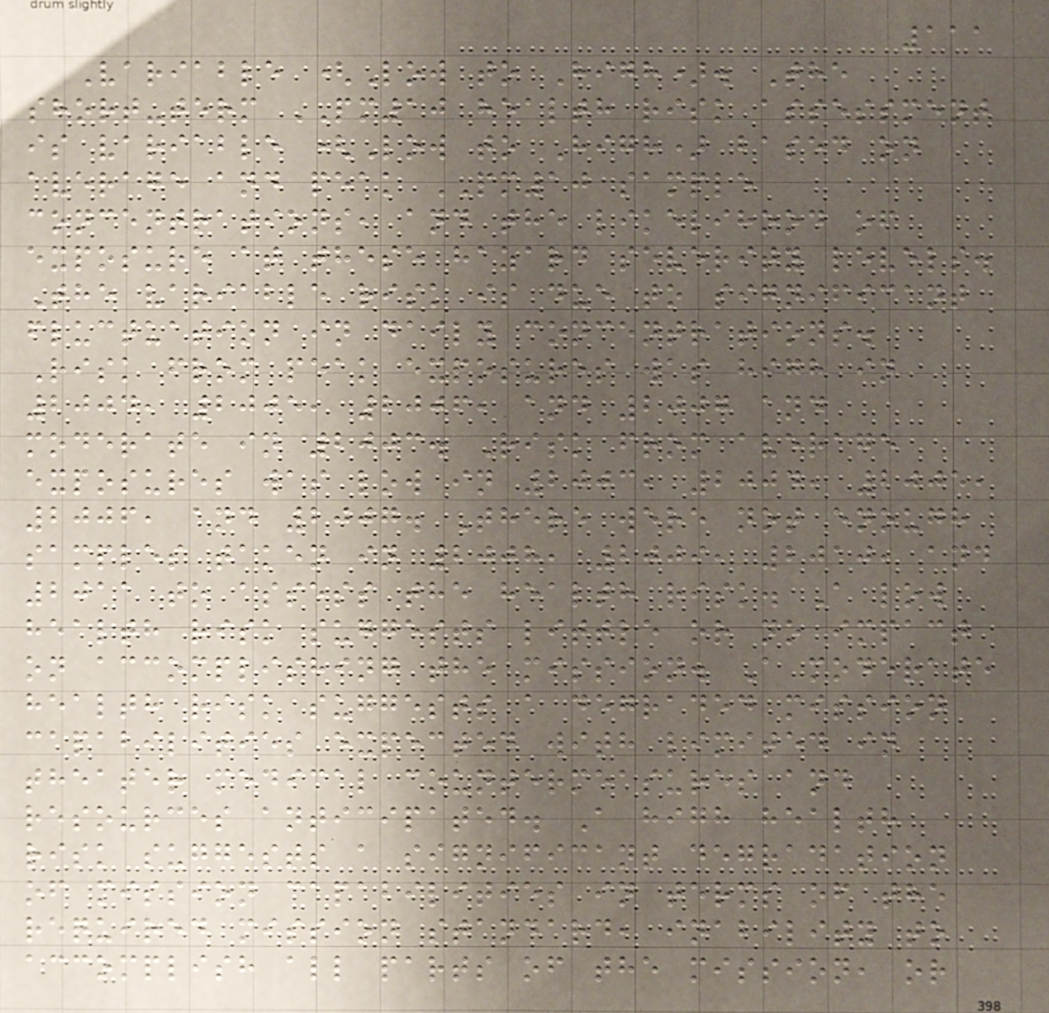111
Variable (Low to High). The
short-term PM10 health risk assessment
is variable (Low to High) based on
average and peak PM10 sample
concentrations, and the likelihood of
exposure at these hazard severity levels.
The variable risk is due to significant
fluctuation in daily concentrations.
Risk from peak exposures was high in
2004, 2005, 2006, and 2007 and
moderate in 2003. Risk from average
exposures was low in 2003, 2004, 2005,
2006, and 2007. There were not enough
samples taken in 2008, 2009, 2010, and
2011 to assess the health risk. A low
health risk suggests little or no impact
on accomplishing the mission. A moderate
health risk suggests a degraded mission
capabilities expected with limited in
theater medical countermeasures and
resources anticipated. A high health
risk suggests a significant degradation
of mission capabilities in terms of the
required mission standard, inability to
accomplish all parts of the mission, or
